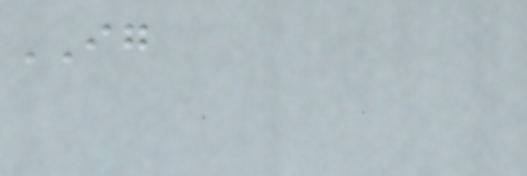IG
